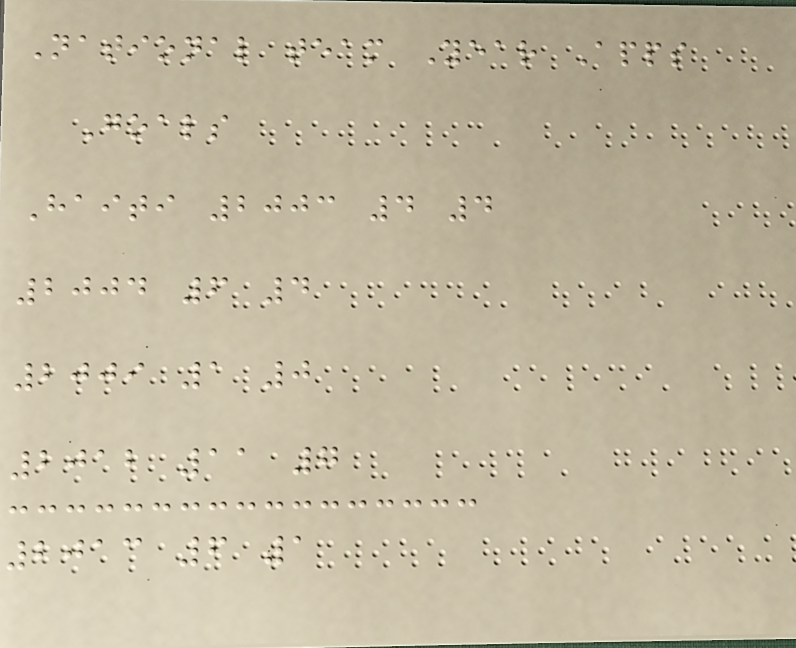National team Year Apps
Goals
Haiti 2003 4 4
2004 6 4
2009 1 0
2012 11 7
2013 6 1
